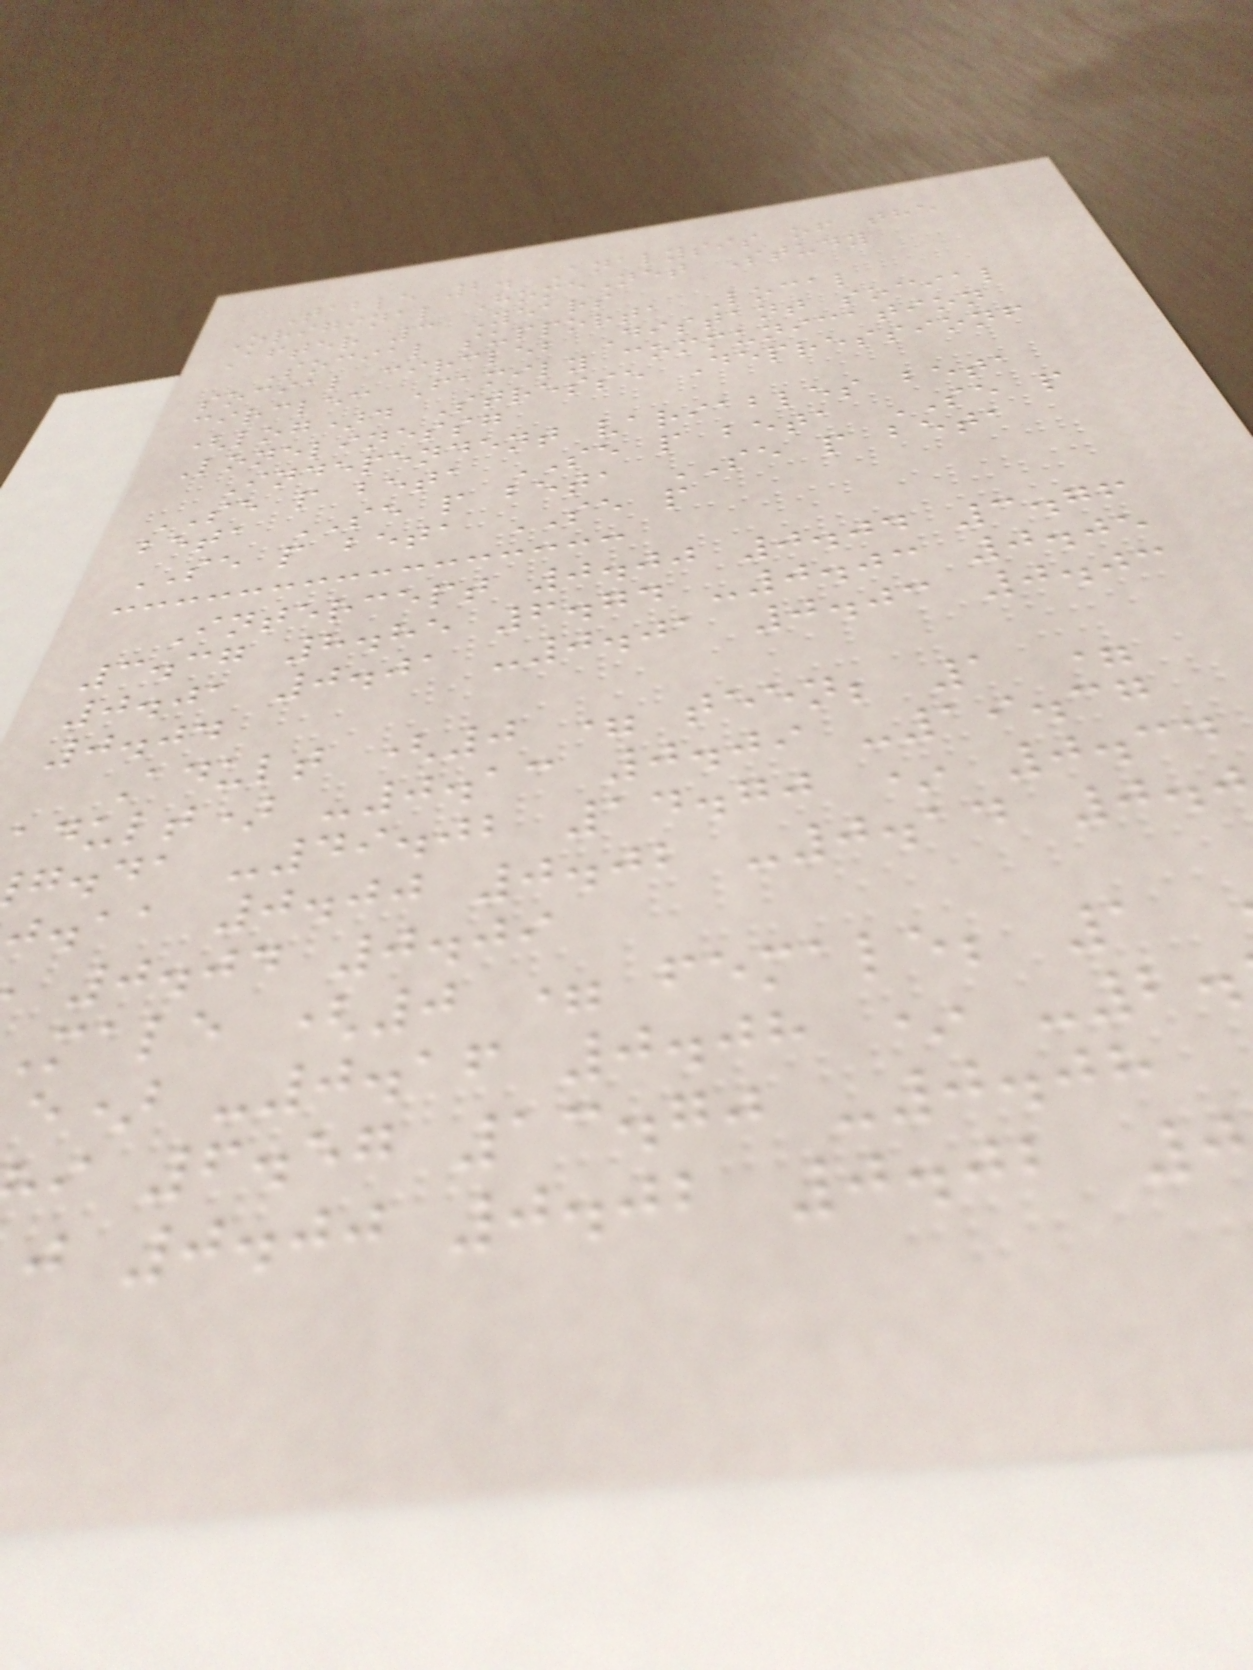Table 2. Analysis of the
Original HomeNet Study
After 3 Years
Social supporta Local
social circleb Distant social
circlec Family communication
(log)d Stresse Depressionf
Lonelinessg
Independent variables beta
SE p beta SE p beta SE p
beta SE p beta SE p beta
SE p beta SE p
Intercept 0.00 0.04 3.76
3.37 8.85 6.74 -0.03 0.05
0.01 0.01 -0.01 0.03 0.03
0.04
Adult (0 = teen; 1 =
adult) -0.13 0.09 -19.37
g.da -49.02 14.70 * 0.34
j.aa 0.00 0.02 -0.14 0.
0.04 0.09
male (0 = female; 1
e) -0.16 0.08 * -2.
i 6.57 13.70 -0.08
j 0.00 0.02 0.02
